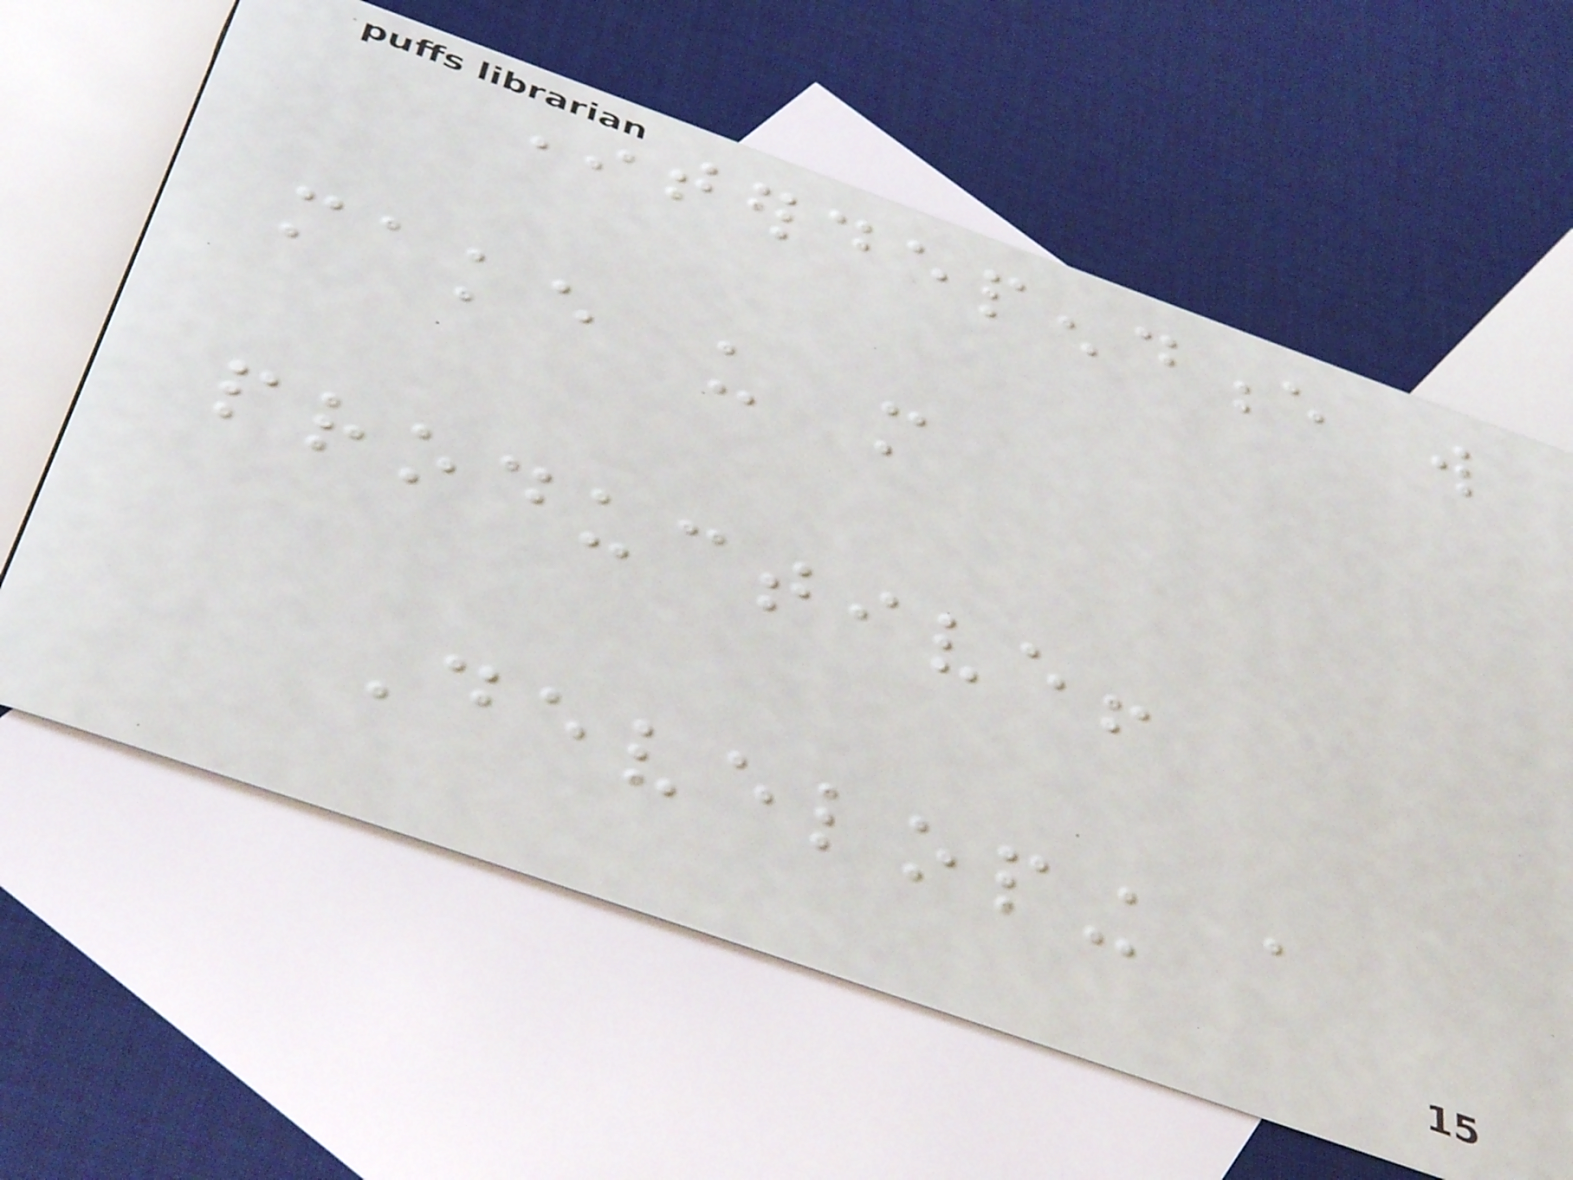Interdependence will
make us more
productive!
Developing a
